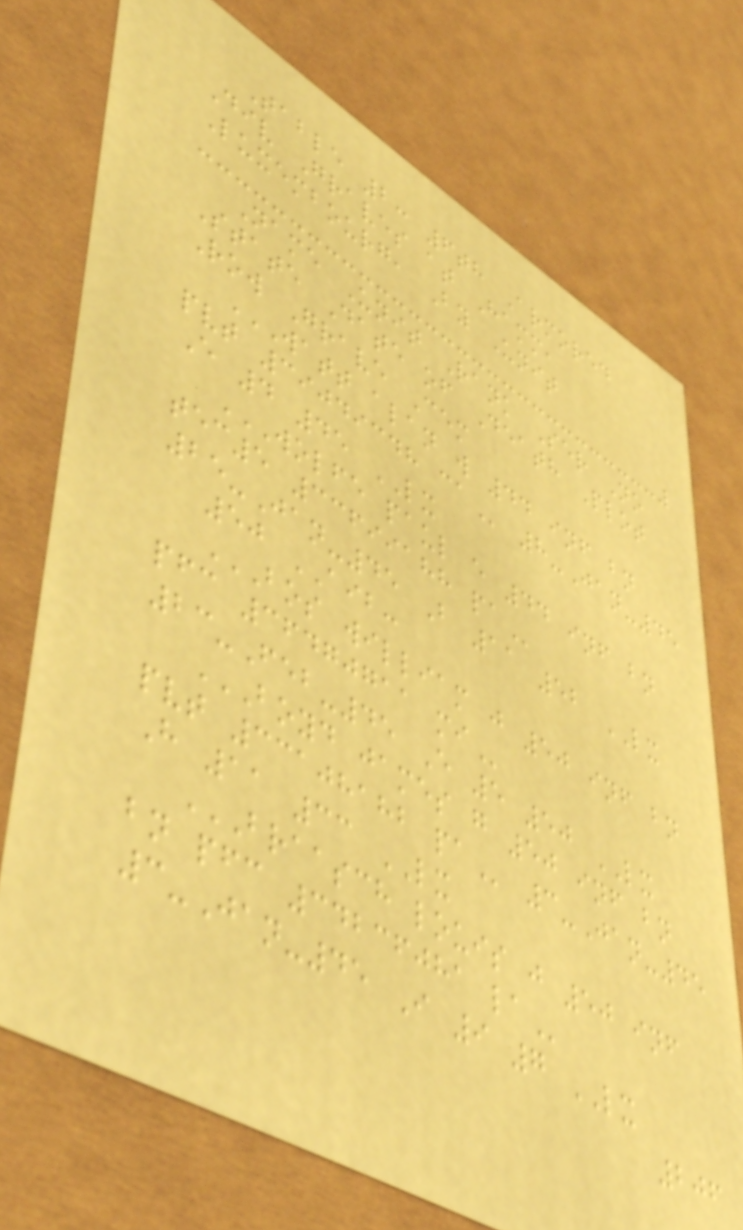Table 2: 6th Armored
Div Graves at Hamm,
Luxembourg, By Unit
Name Unit Rank Ser No
State Date of Death Plot
Row Grave Cem
WATT ALAN W 44 INF BN
PVT 39049348 CA 8-Jan-45
E 4 45 LX
WOLFE PAUL E 44 INF BN
TEC5 33699188 PA
25-Jan-45 B 11 52 LX
50 AIB:
BOS WILLIAM J 50 INF BN
PFC 36470711 MI
23-Feb-45 E 5 50 LX
BOYD JAMES G 50 INF BN
PVT 33108182 PA 3-Jan-45
H 11 33 LX
BRAASCH LOUIS J 50 INF
BN PFC 34236081 LA
3-Jan-45 I 9 7 LX
206
